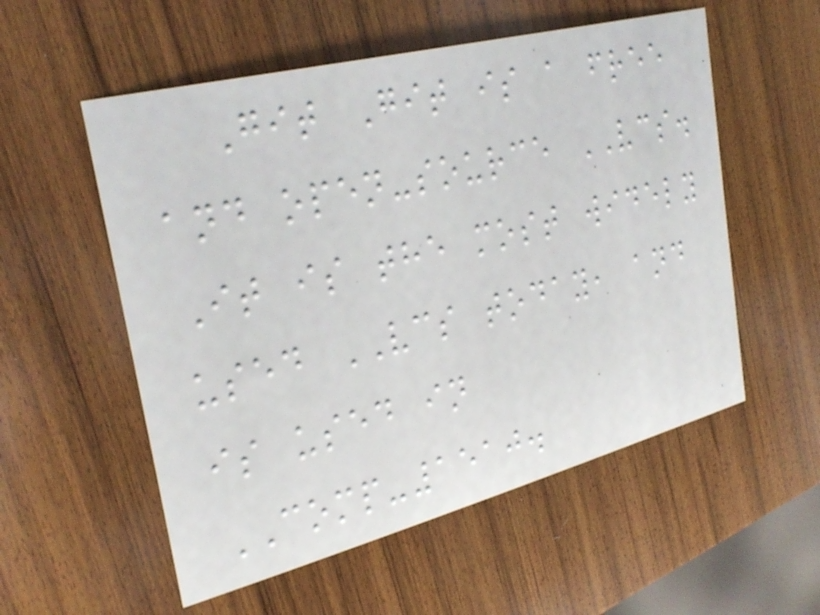Git Git is a free
and open-source VCS.
It is the most widely
used VCS today, and
is used in
COMP-1510.
